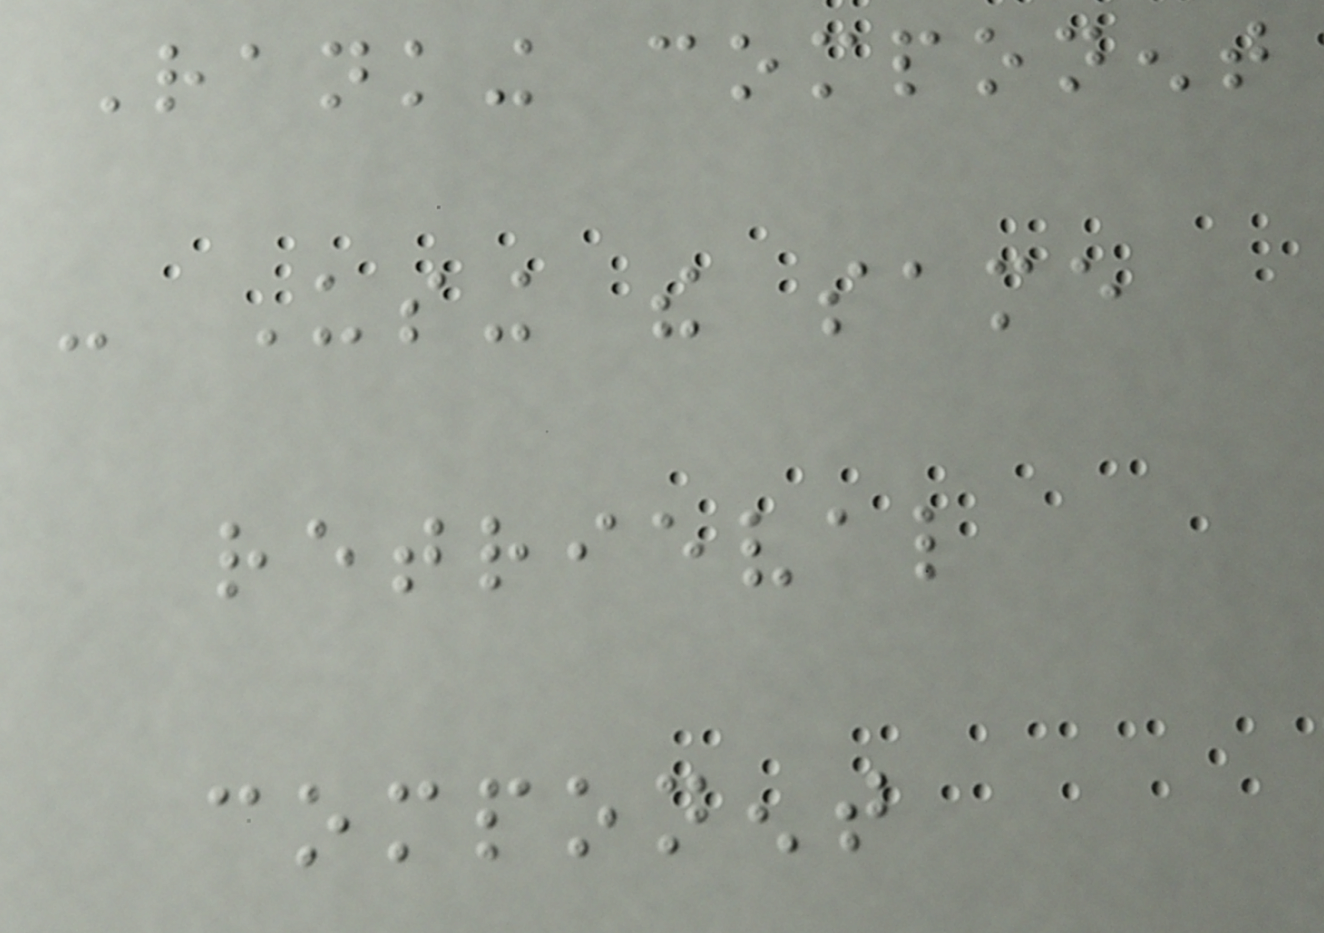Ranking component
- Using the same
retrieval
component
